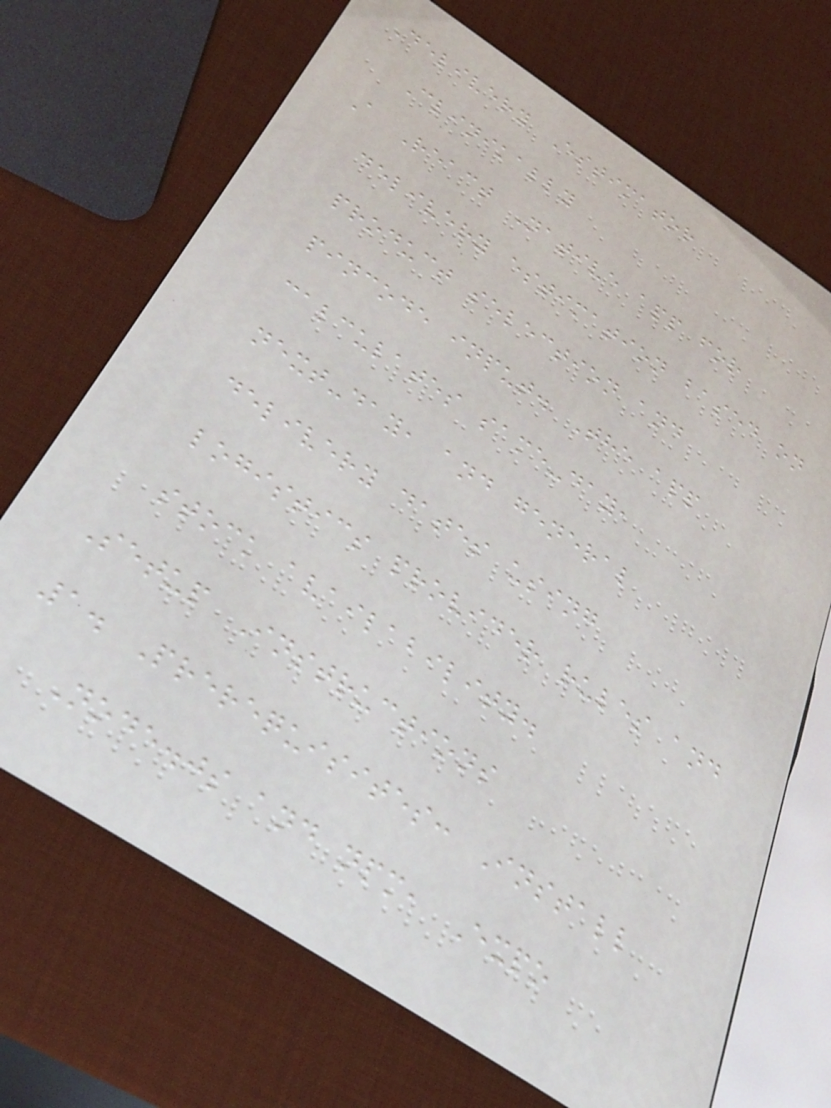Delivery Estimator
Clinikally
A React Native app for
delivery estimation based on
product selection and
pincode input. The app
calculates same-day,
next-day, and general
delivery dates using
logistics provider rules and
stock availability.
Setup Instructions
1. Prerequisites: Install
Node.js and npm, Expo
